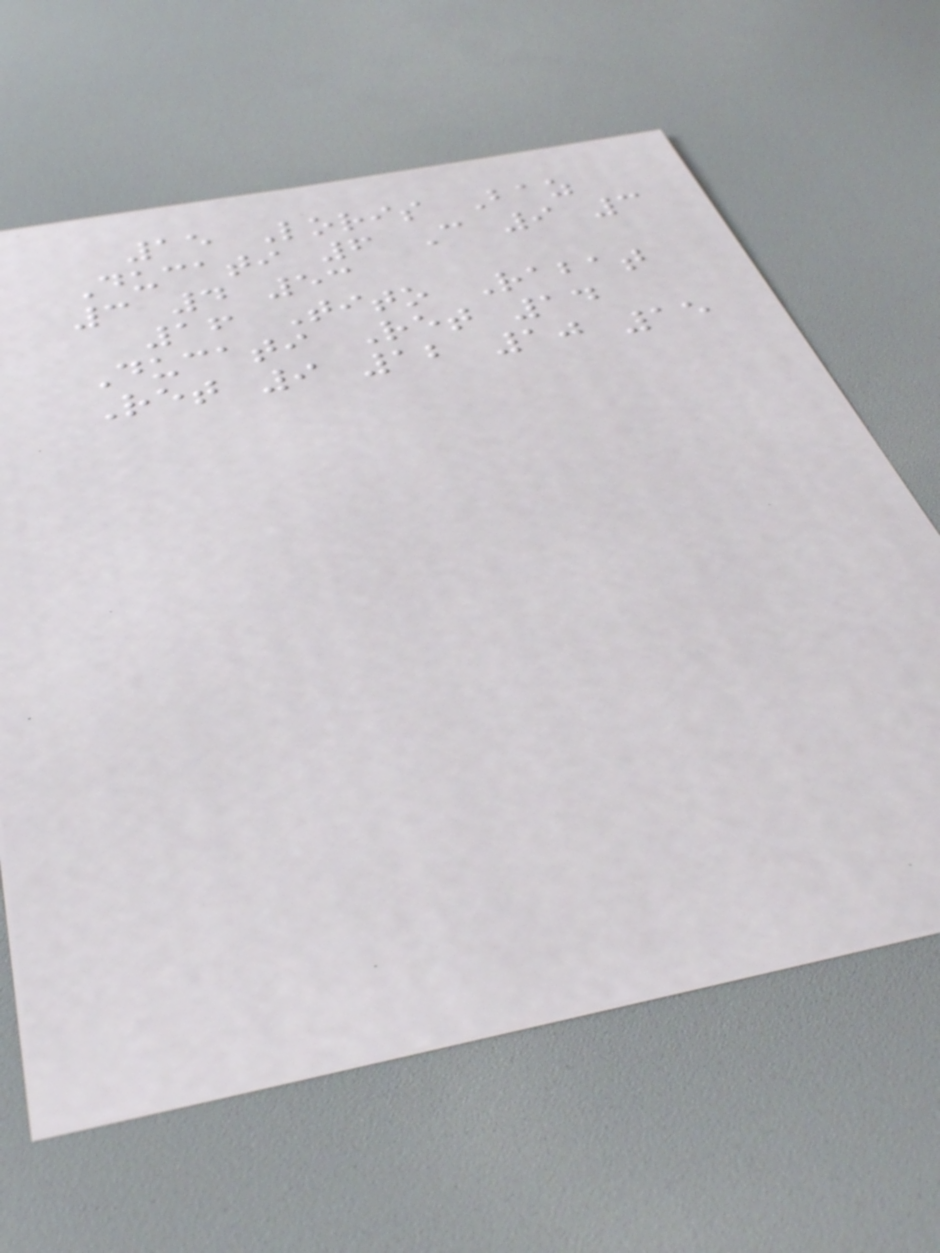15 Loris Baz
Ducati 6 C 9 3
3 4 53
16 Tito Rabat
Ducati Ret 14
Ret 9 12 10 15
